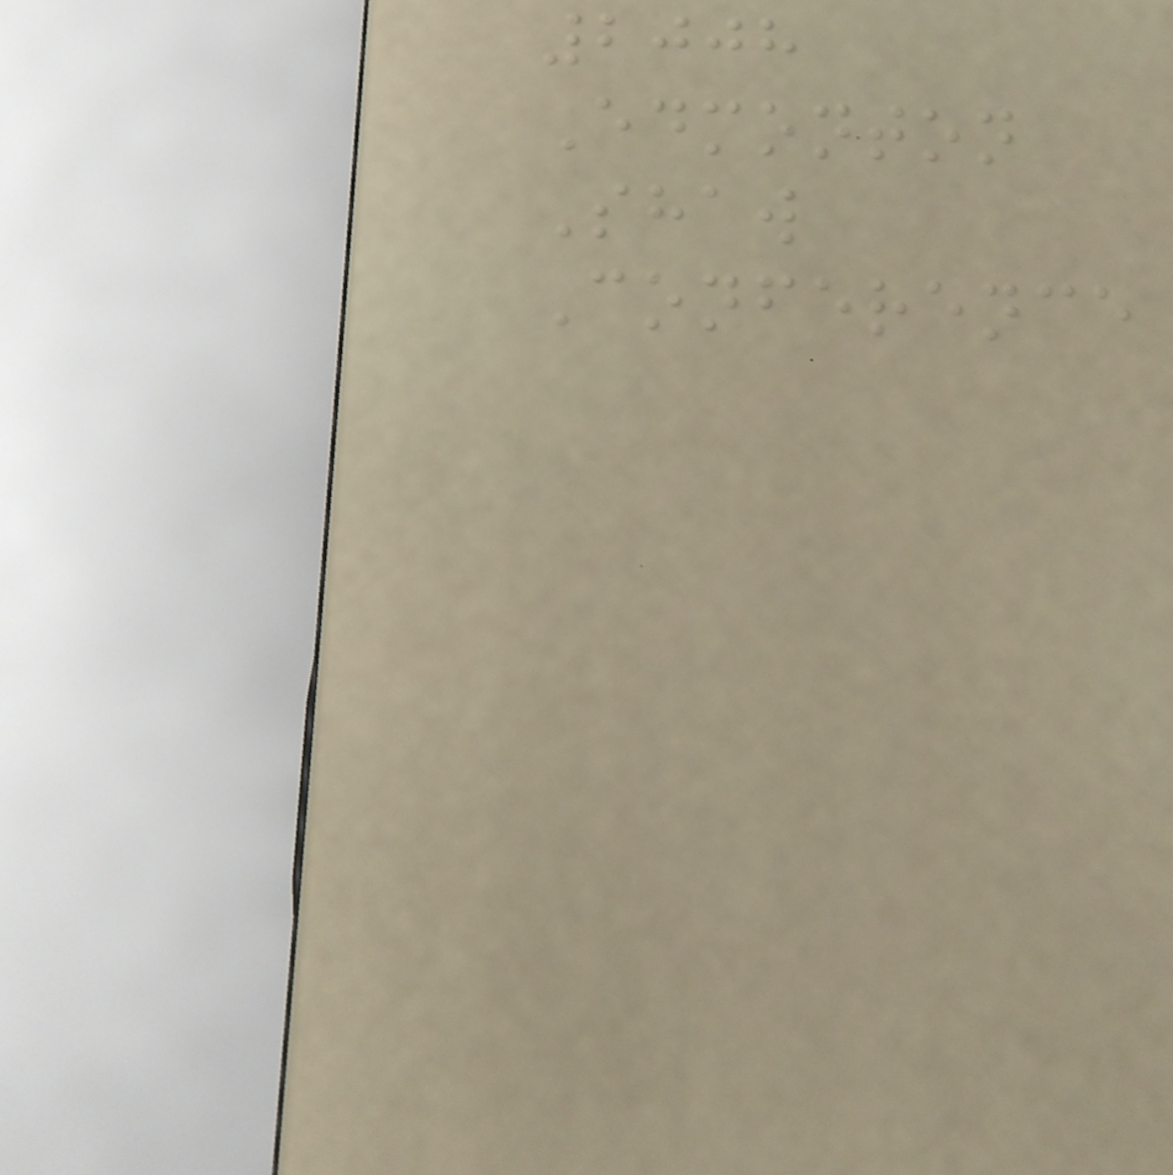2008
Edmonton
Shaw
Conference
